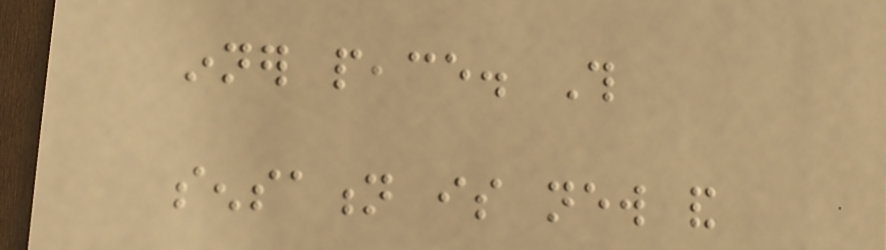inner peace. This
sensation is new and
